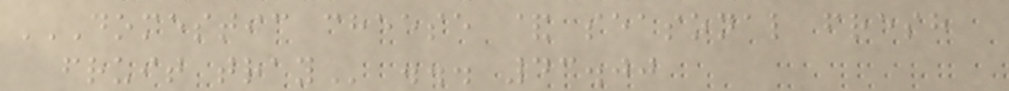DOMESTIC CHEESE & SEASONAL FRESH
FRUIT TRAY ... 43.00
